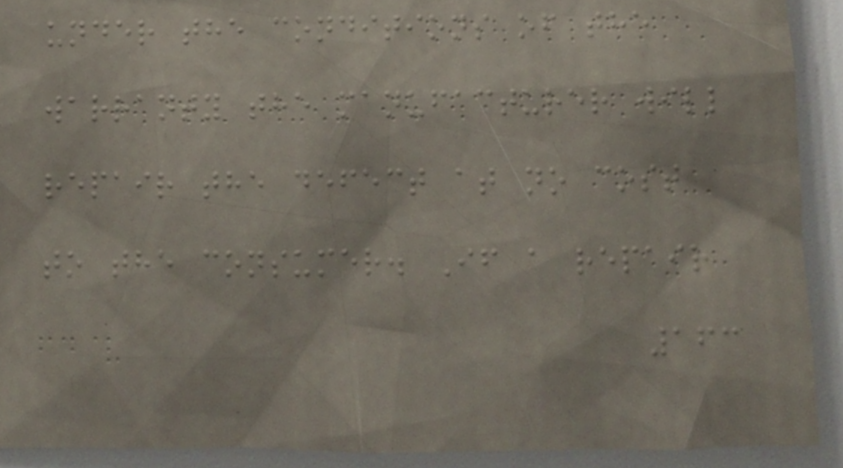under the conditions of the
warranty the manufacturer will
repair the defect at no cost
to the consumer. If a repair
163
